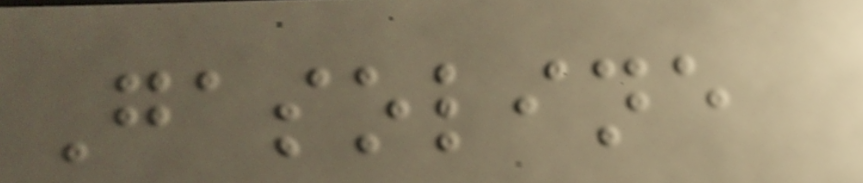Gasoline
